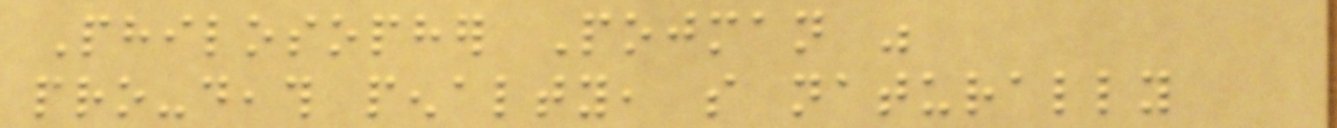Philosopher Pojman was
pro-death penalty, so naturally
